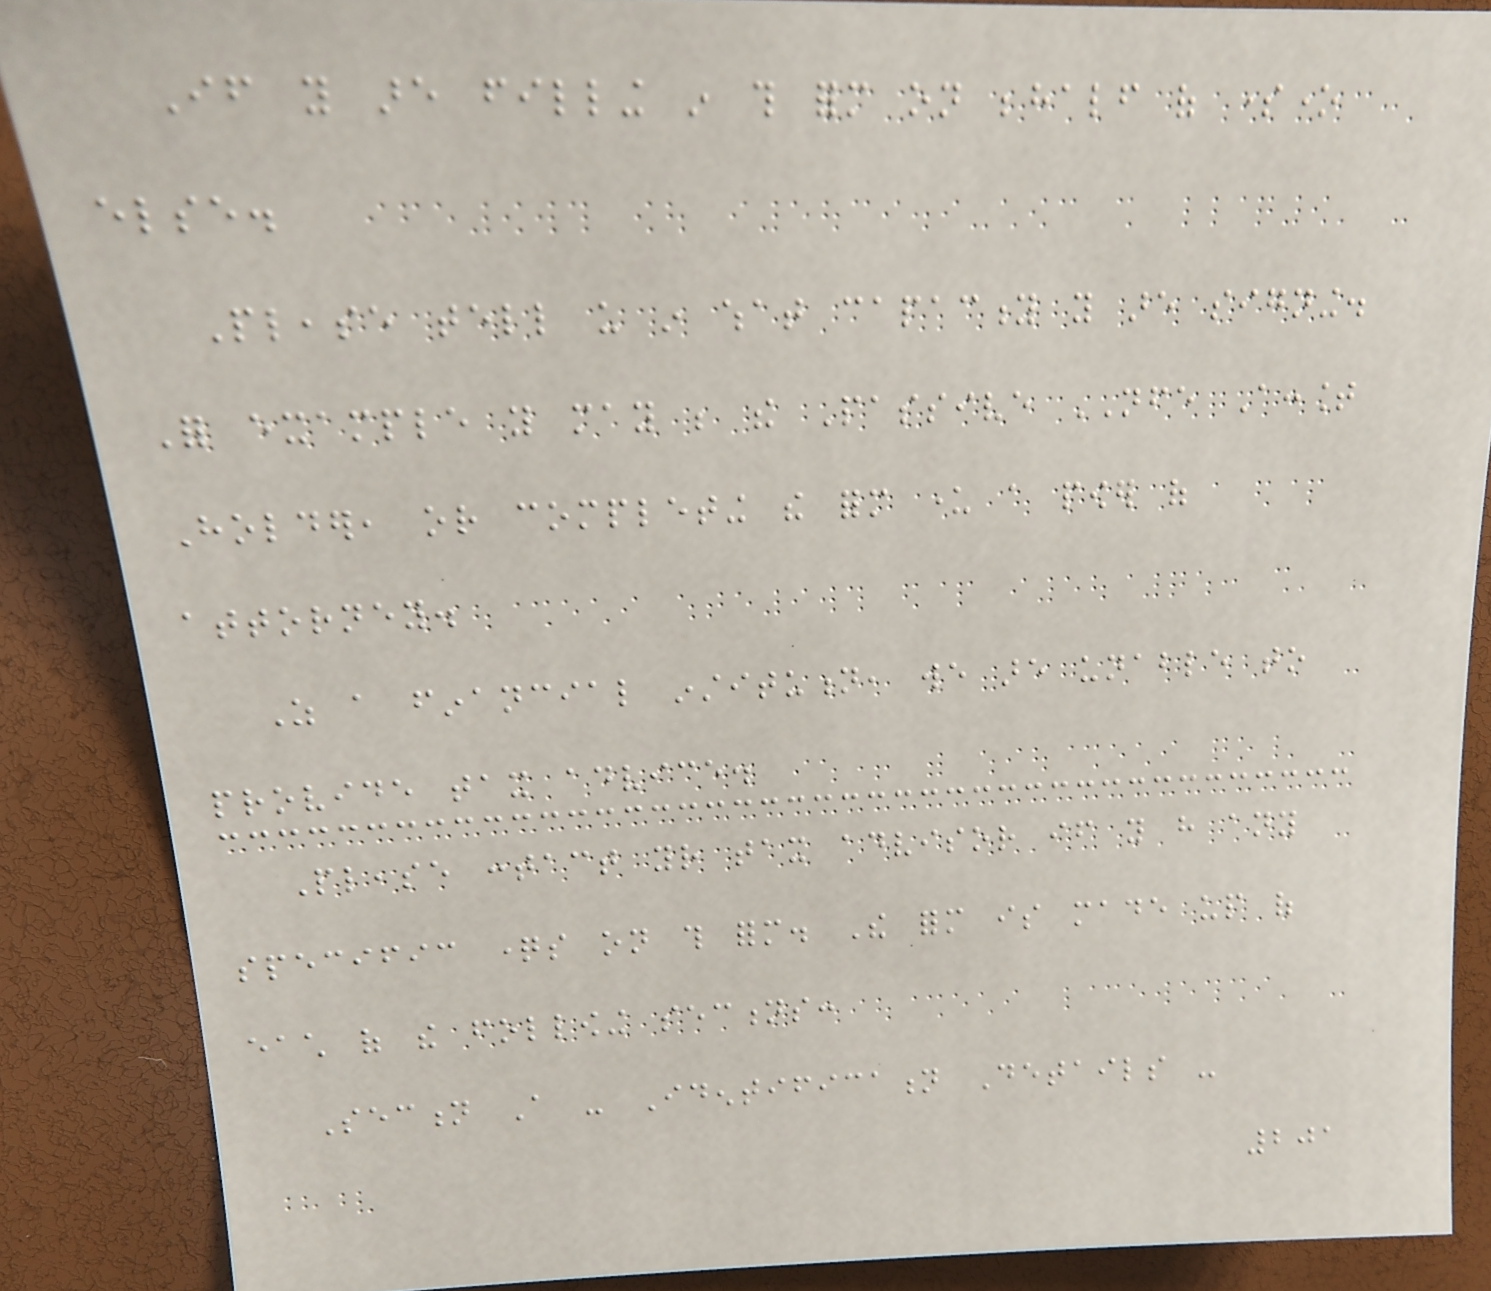If you are filling in this form on behalf of someone
else.
Please tell us in what capacity you are signing.
For example you may be the Passive NFE Account
Holder, or completing the form under a power of
attorney.
As a financial institution, we are unable to
provide tax advice.
Please contact your tax advisor if you have any
specific questions on this form. The form is made up of
each of the following sections:
Section A - Identification Details -
201
